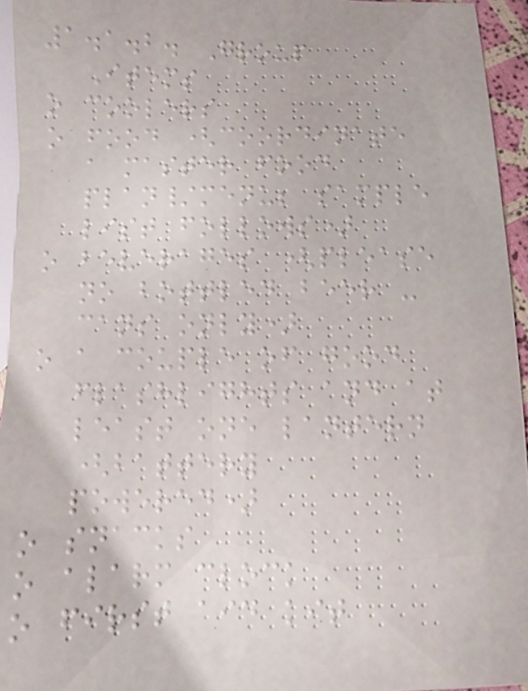1.1.2. Group
Items
o coolers
o food (coordinate
a master food
plan/menu; sample
list follows)
o beverages (please
no bottled beer -
cans only)
o a couple of good
flashlights and at
least one lantern
(battery
powered)
o snacks
o alarm clock
o first aid kit
